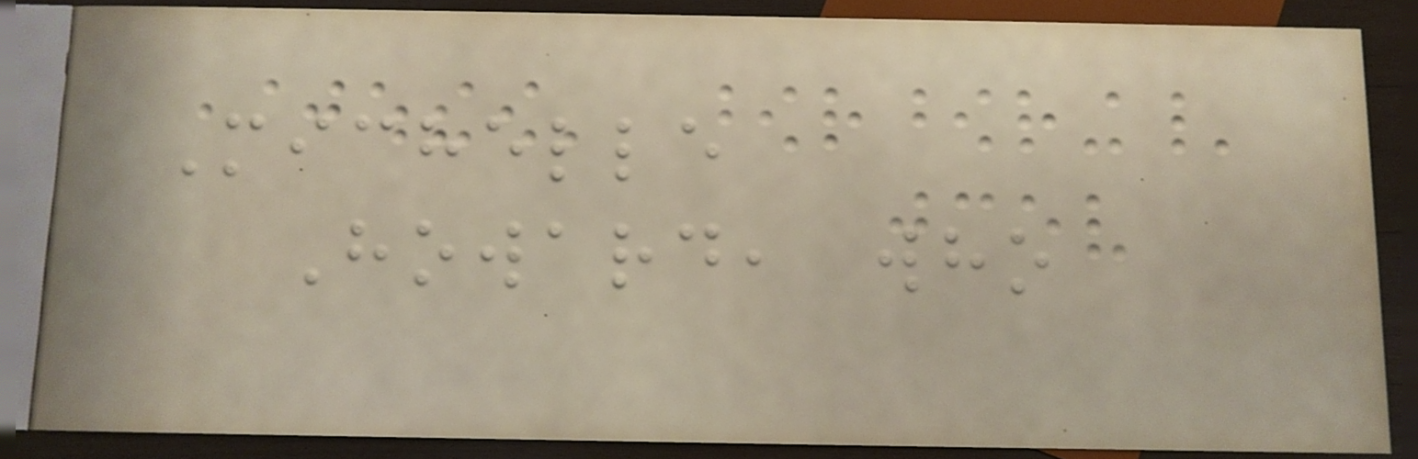Michelle
Howard, who
